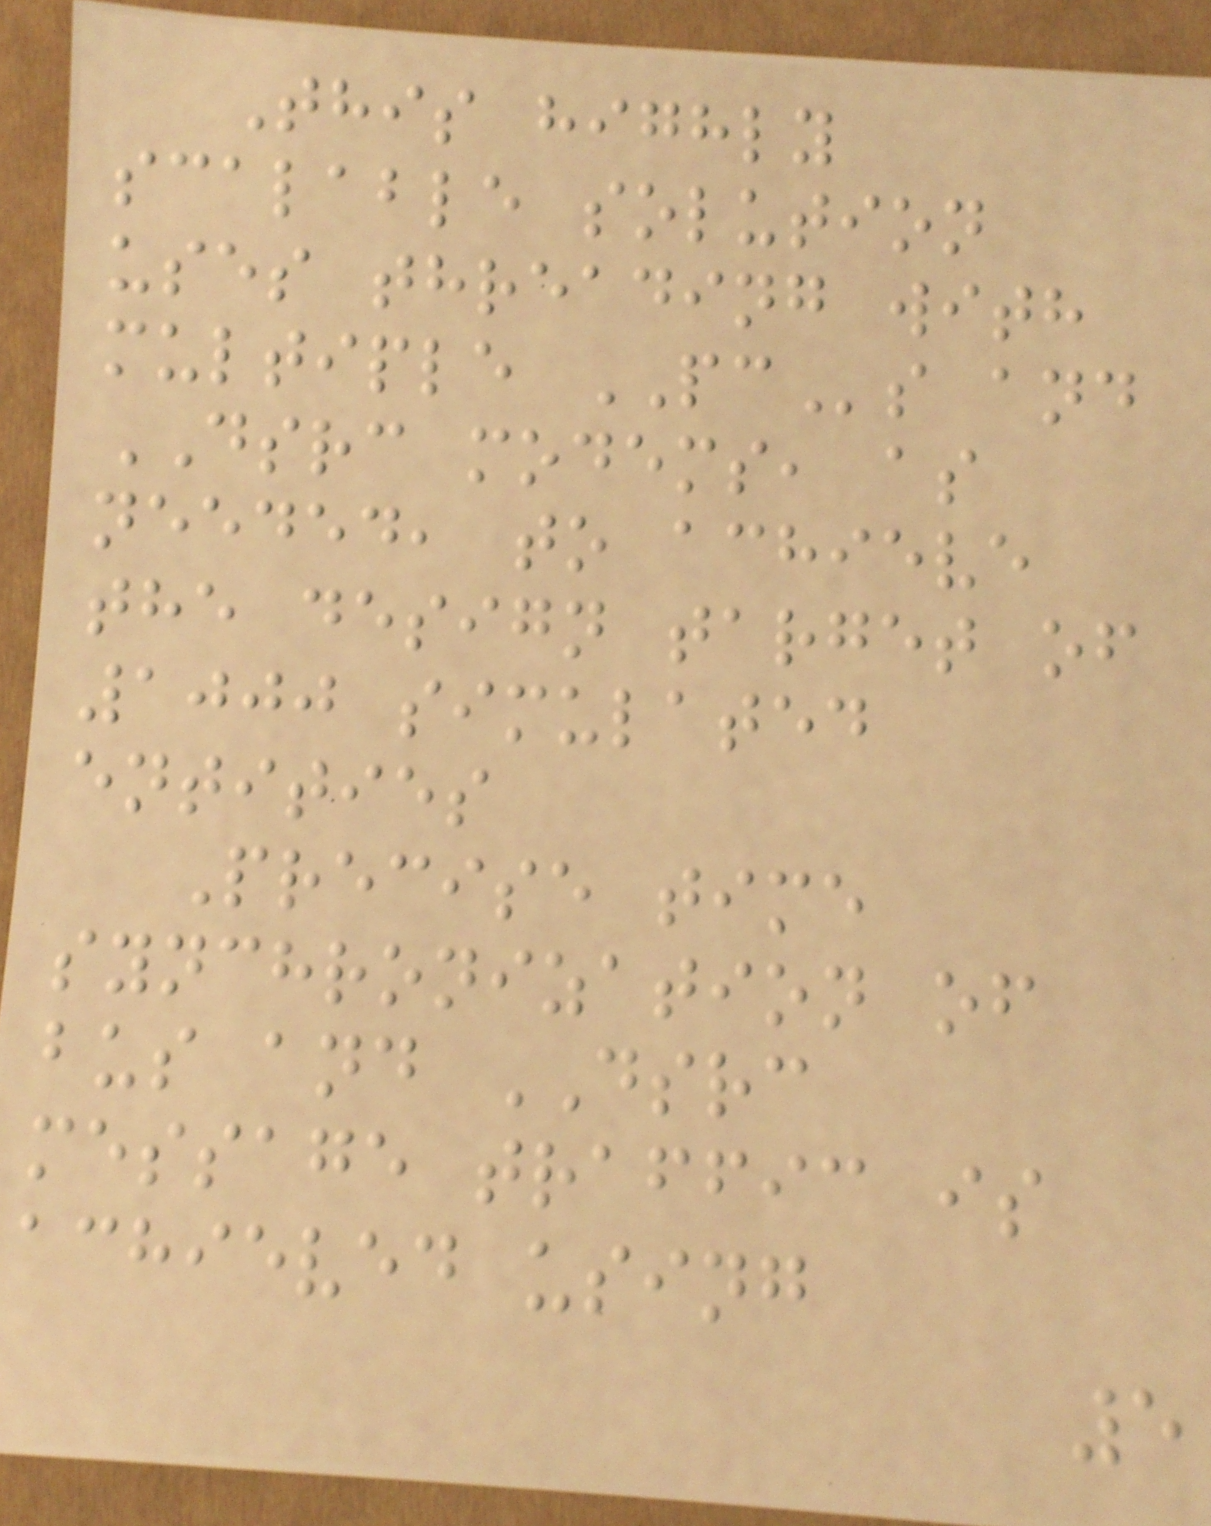This highly
scalable solution
uses threading with
multiple PCs and
DSRC modems, as
needed, to achieve
the design target of
1000 simulated
entities
Precise time
synchronization of
bus and DSRC
message traffic is
achieved using
5
